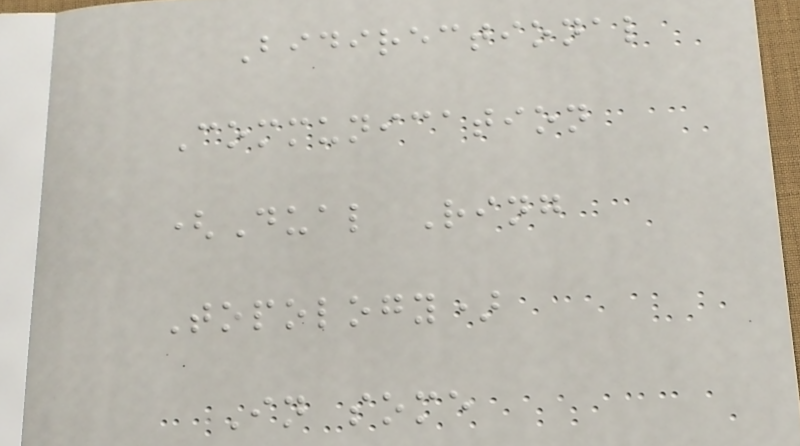Bidirectional
Communication
(Dual Ring
Topology)
In some
